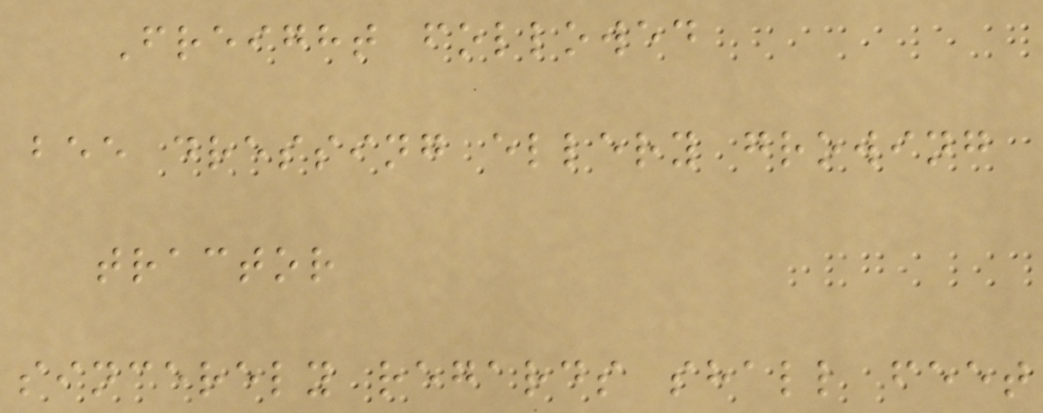Freight followed
bee dressing ellery growing
tractor
sincerely regards shall feet
